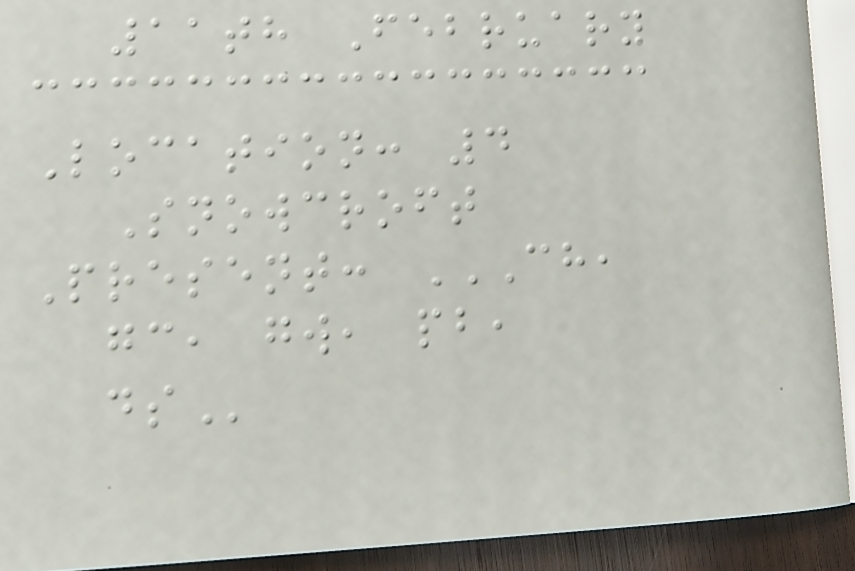11th February
Location: 4
Snowcroft
Present: CH,
GC, GW, PB,
DS
